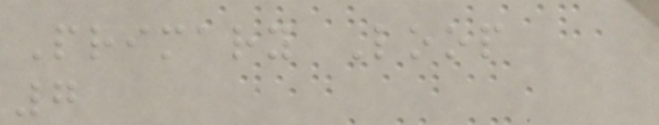Primary Loop
7
